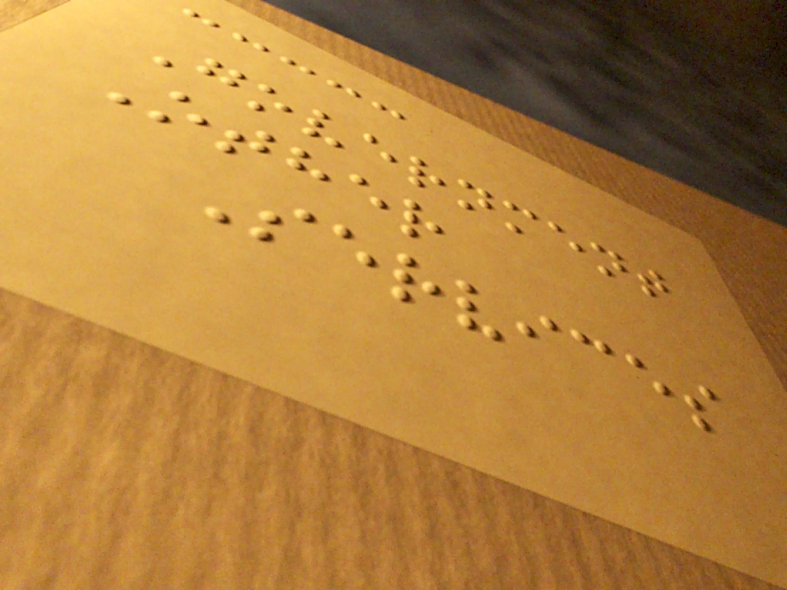Government
Other
Services
